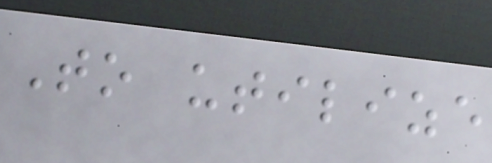To utilize
